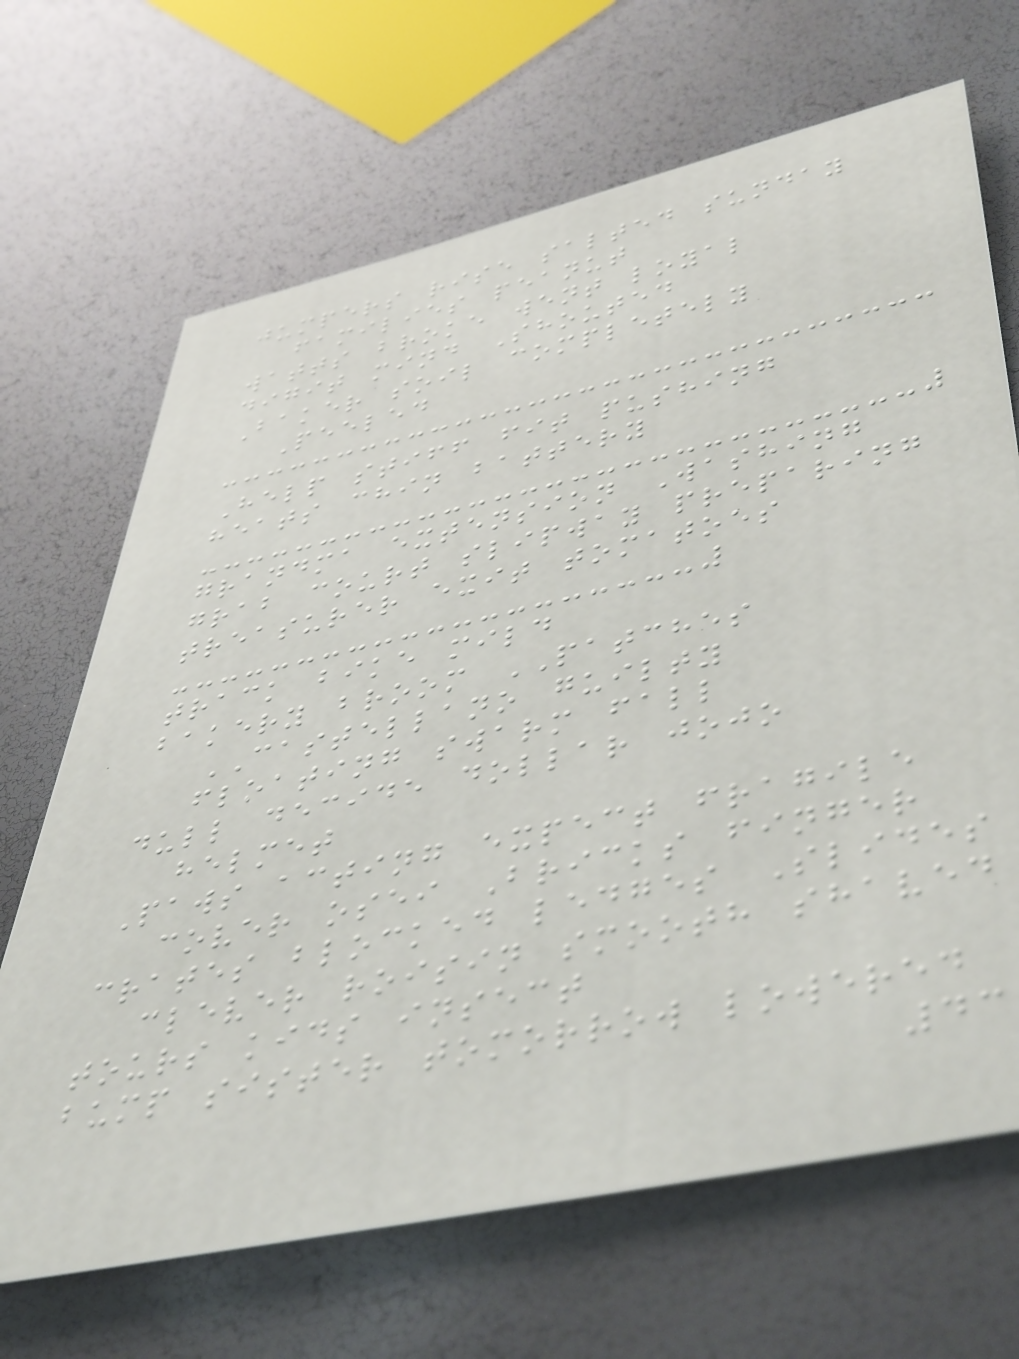jumpers rise salted sunday
families peanut
watts broke went loyal
digit mind Shouted
Baker soil completely
Peeled
Help stiff fit pushing
heats chin battery
grandma extension Washing
grab court slipway preparing
treasurer exit tomatoes
track bike mild
bakery broom PATCHES
CASTELLANO guilty
floating swarm fall
dull decide dollar jojo
helmet
Paws acting expect fragile
cover osei Bricks finger
crates blocked ledges Slides
clever roisin smooth shaved
tours kids insect
bump sister tomorrow lowered
43
